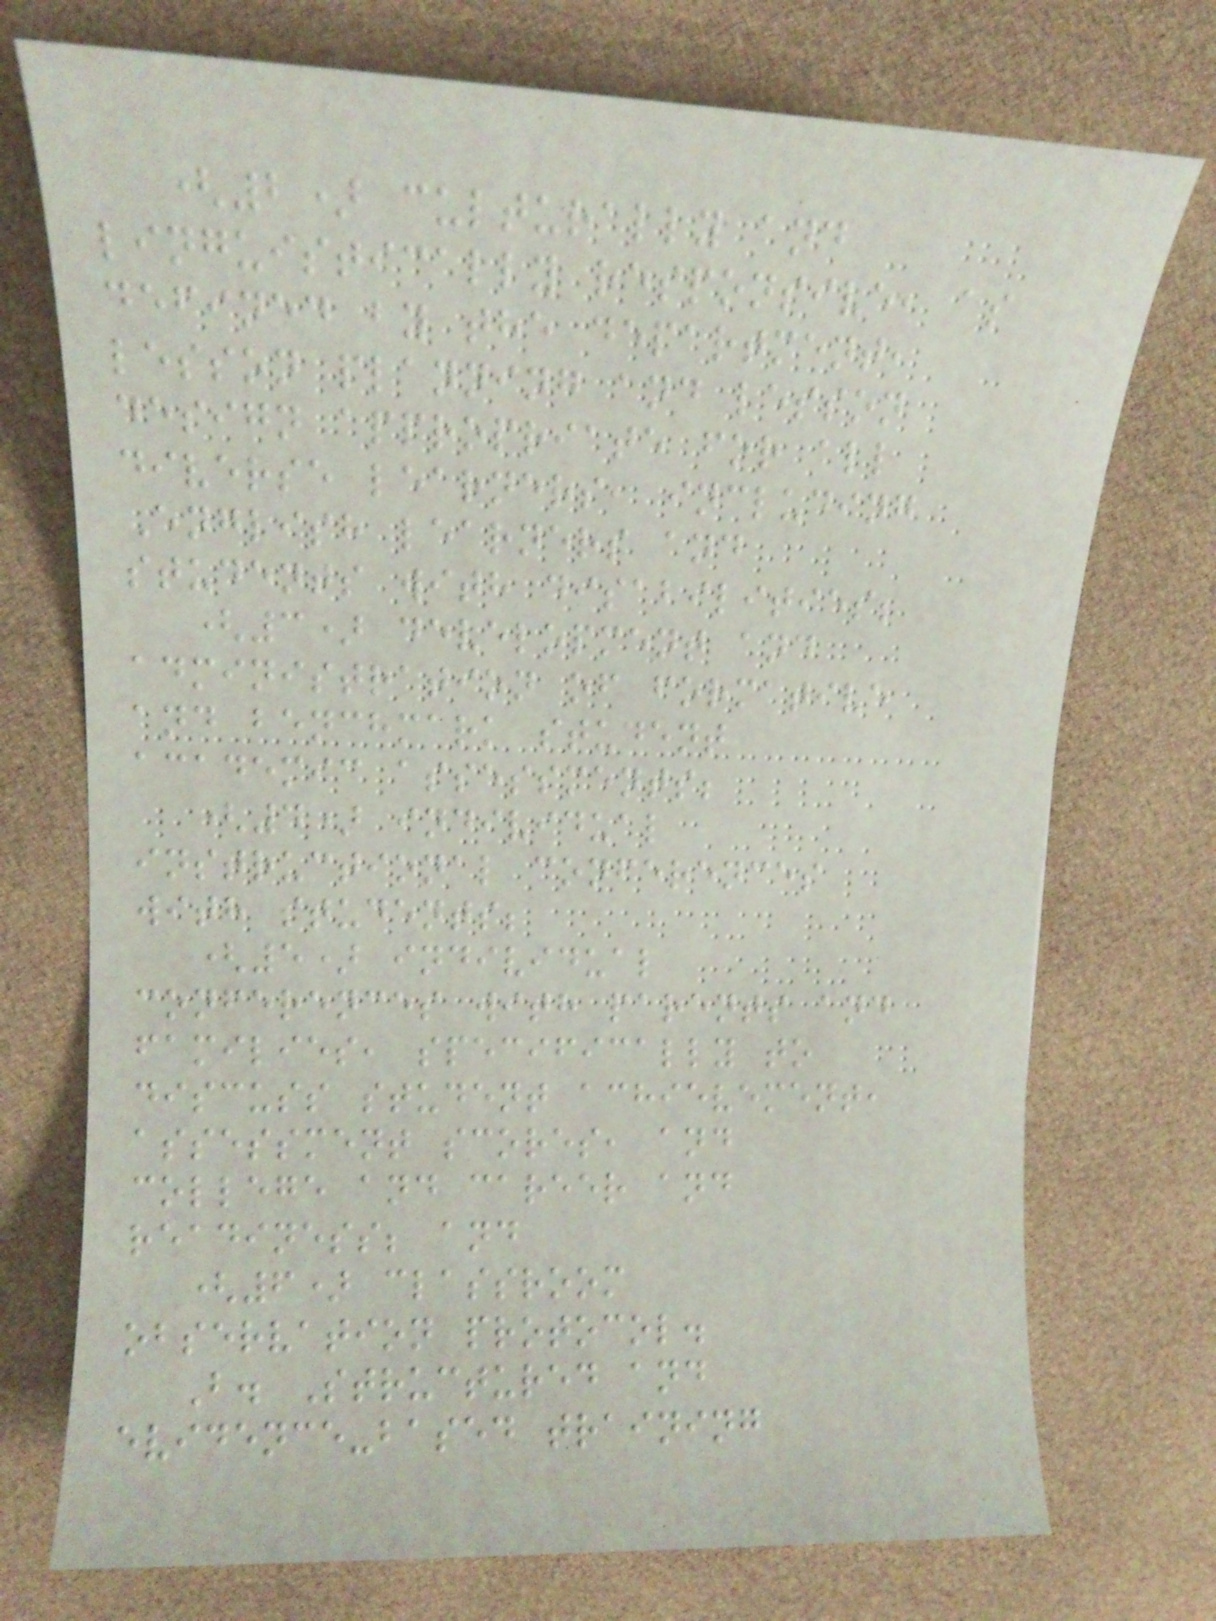(2) culturally and
linguistically responsive, as
defined by the department,
lesson planning and lesson
design appropriate for all
diverse learners, including
English learners and
students with disabilities;
(3) development and
administration of formative
and benchmark student
academic assessments;
(4) individual
instructional conferences
with students;
(5) individual
conferences with parents and
families, specifically to
discuss student achievement,
assessment scores, and
college and career and
readiness; and
(6) classroom
observation protocol.
B. Structured and
evidence-based training
